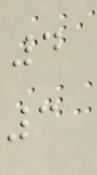4
3
